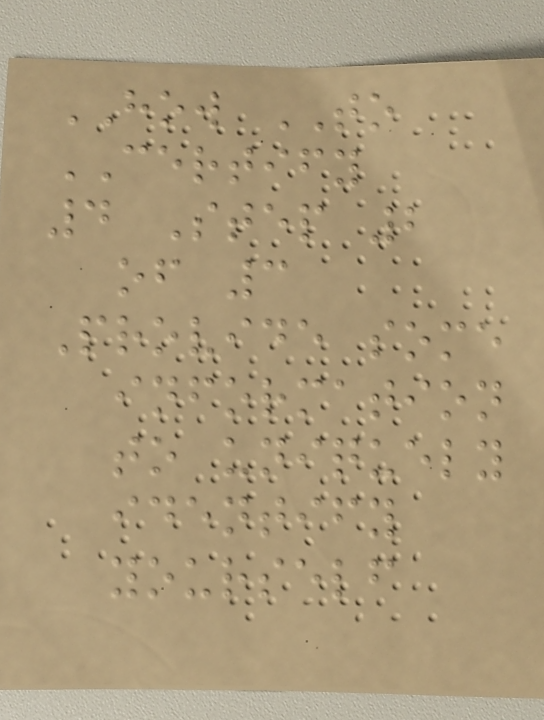HOW TO
CERTIFY
4 Step 2
of 3
Provide some
information
to uniquely
identify
yourself
